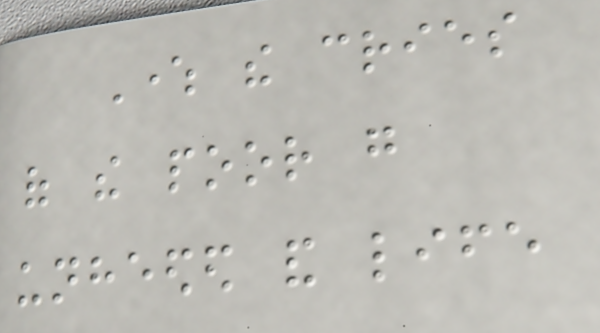Where the cries
of the poor go
unheeded and life
